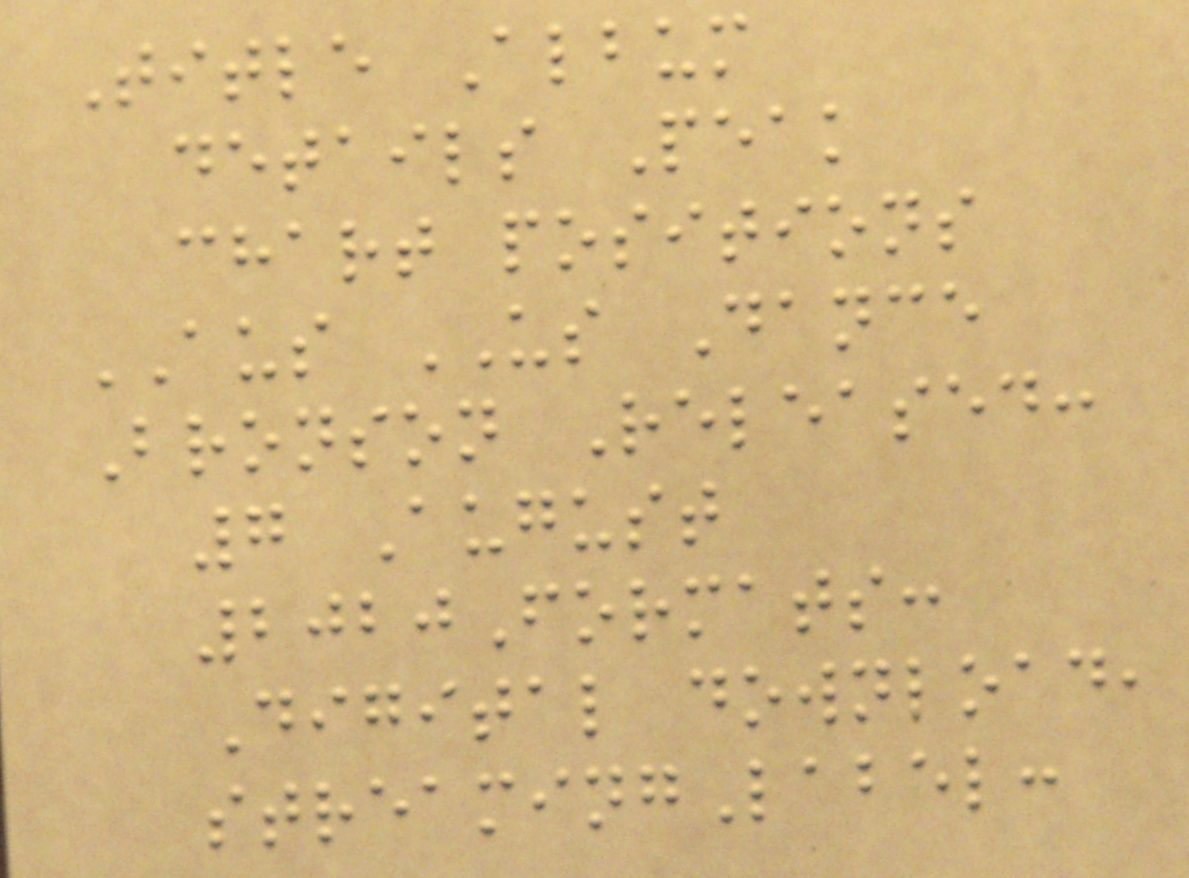Title Album
details Peak
chart positions
AUS US Dance
Bronson Released:
7 August
2020Formats:
Digital download,
streamingLabel:
